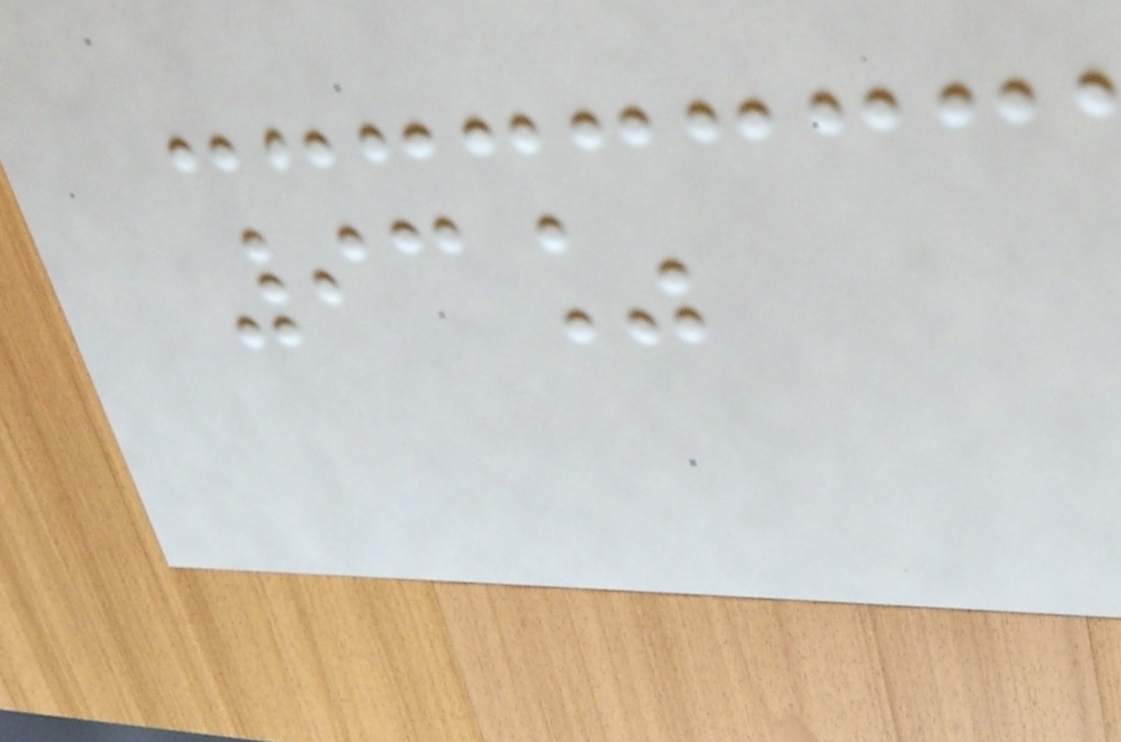93%
